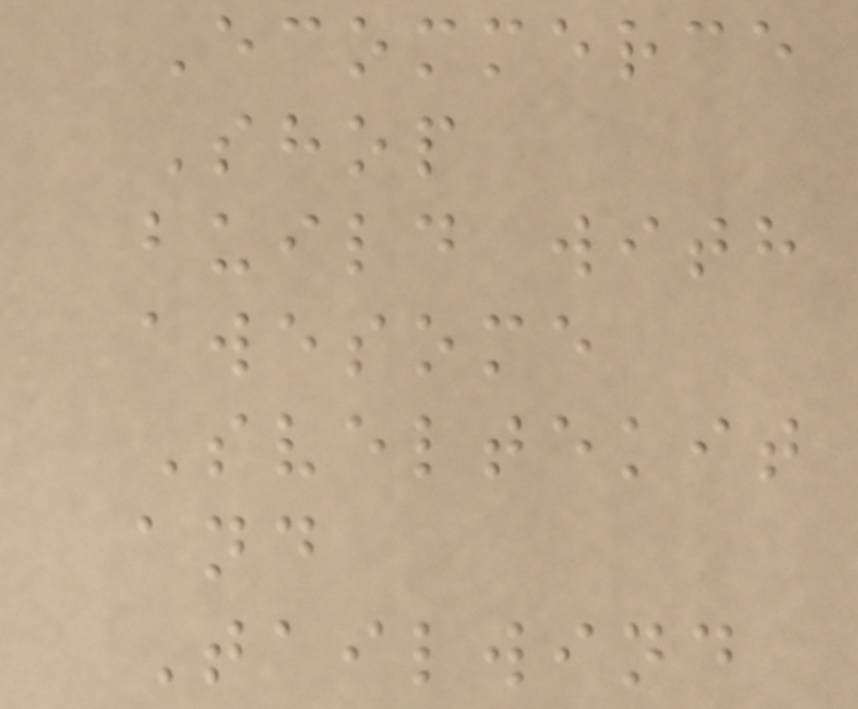Ecommerce
Shop
build with
awesome
Sveltekit
and
Tailwind
